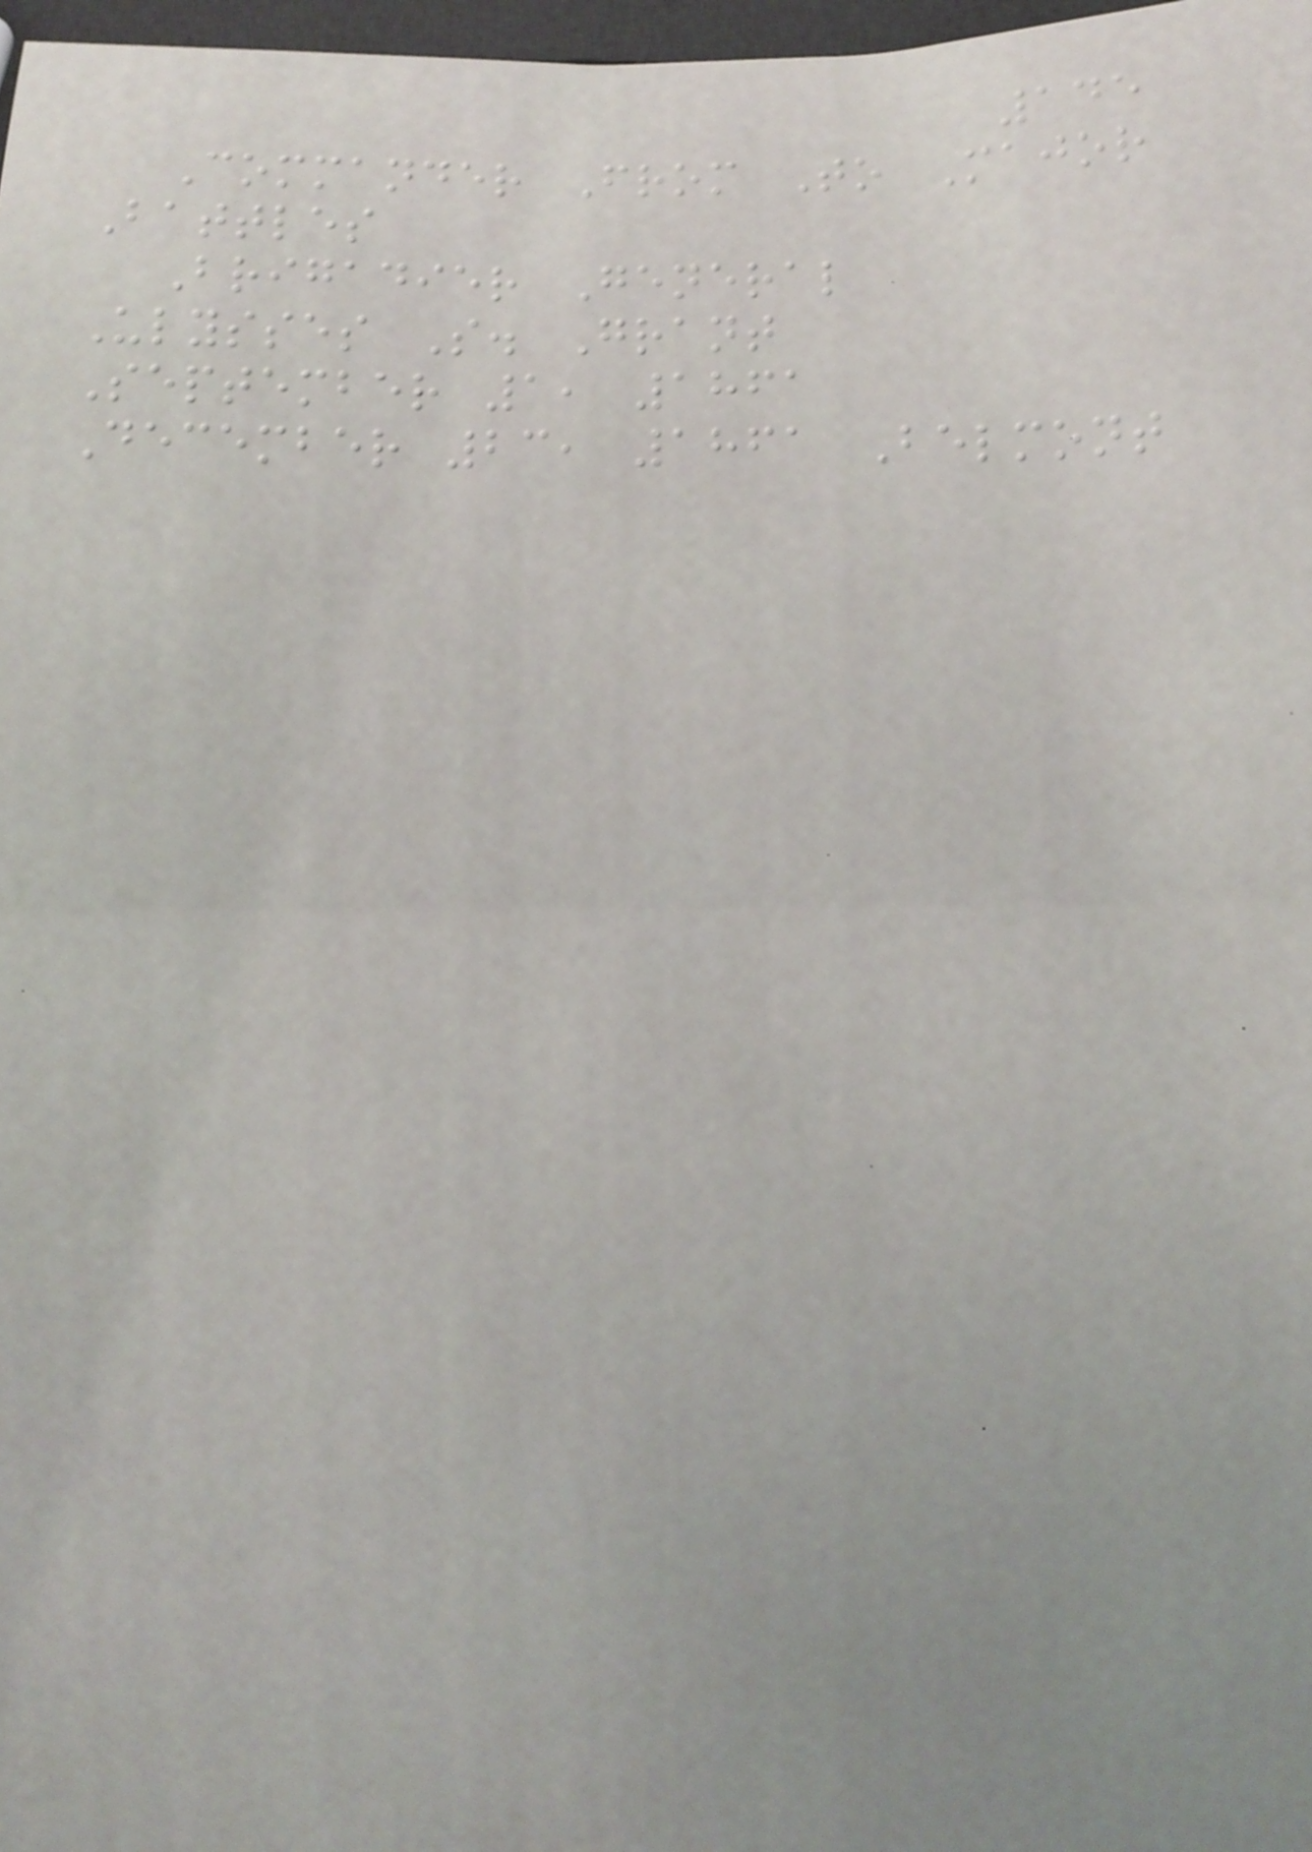145
Commander From To Major
Battles
Brigadier General
Ulysses S. Grant
September 1, 1861
December 23, 1861 Belmont
